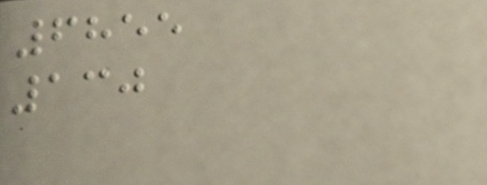6855
130
